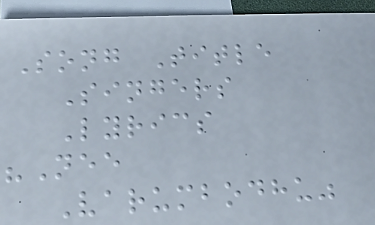Song Title
Singers
Lyrics
"Nee
Varumbodhu"
